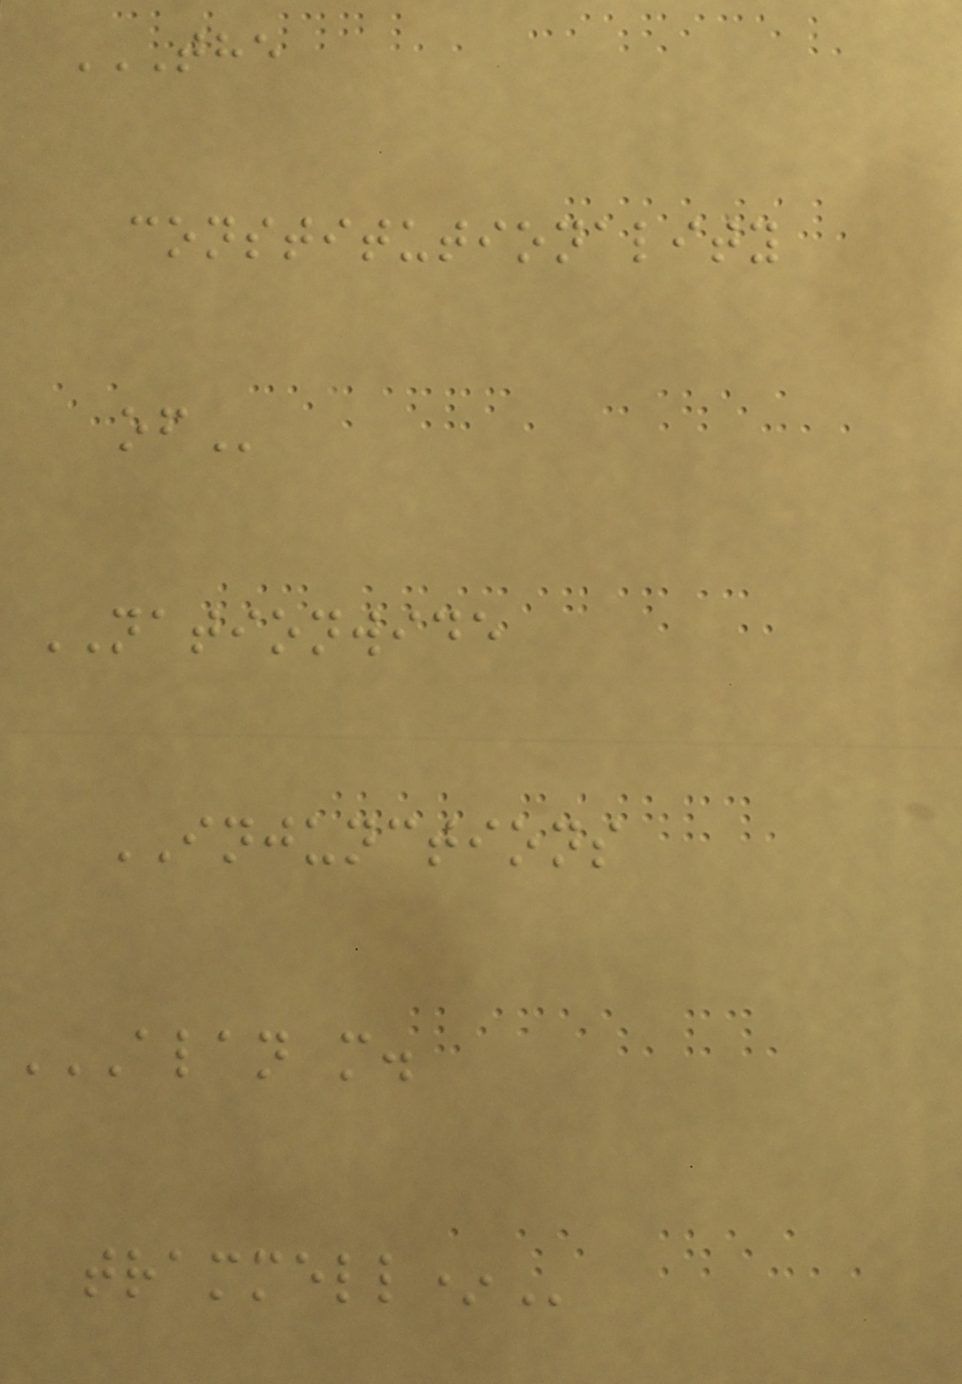THE
CONSTITUTIONALITY
OF
NATIONWIDE
INJUNCTIONS
ALAN M.
TRAMMELL*
